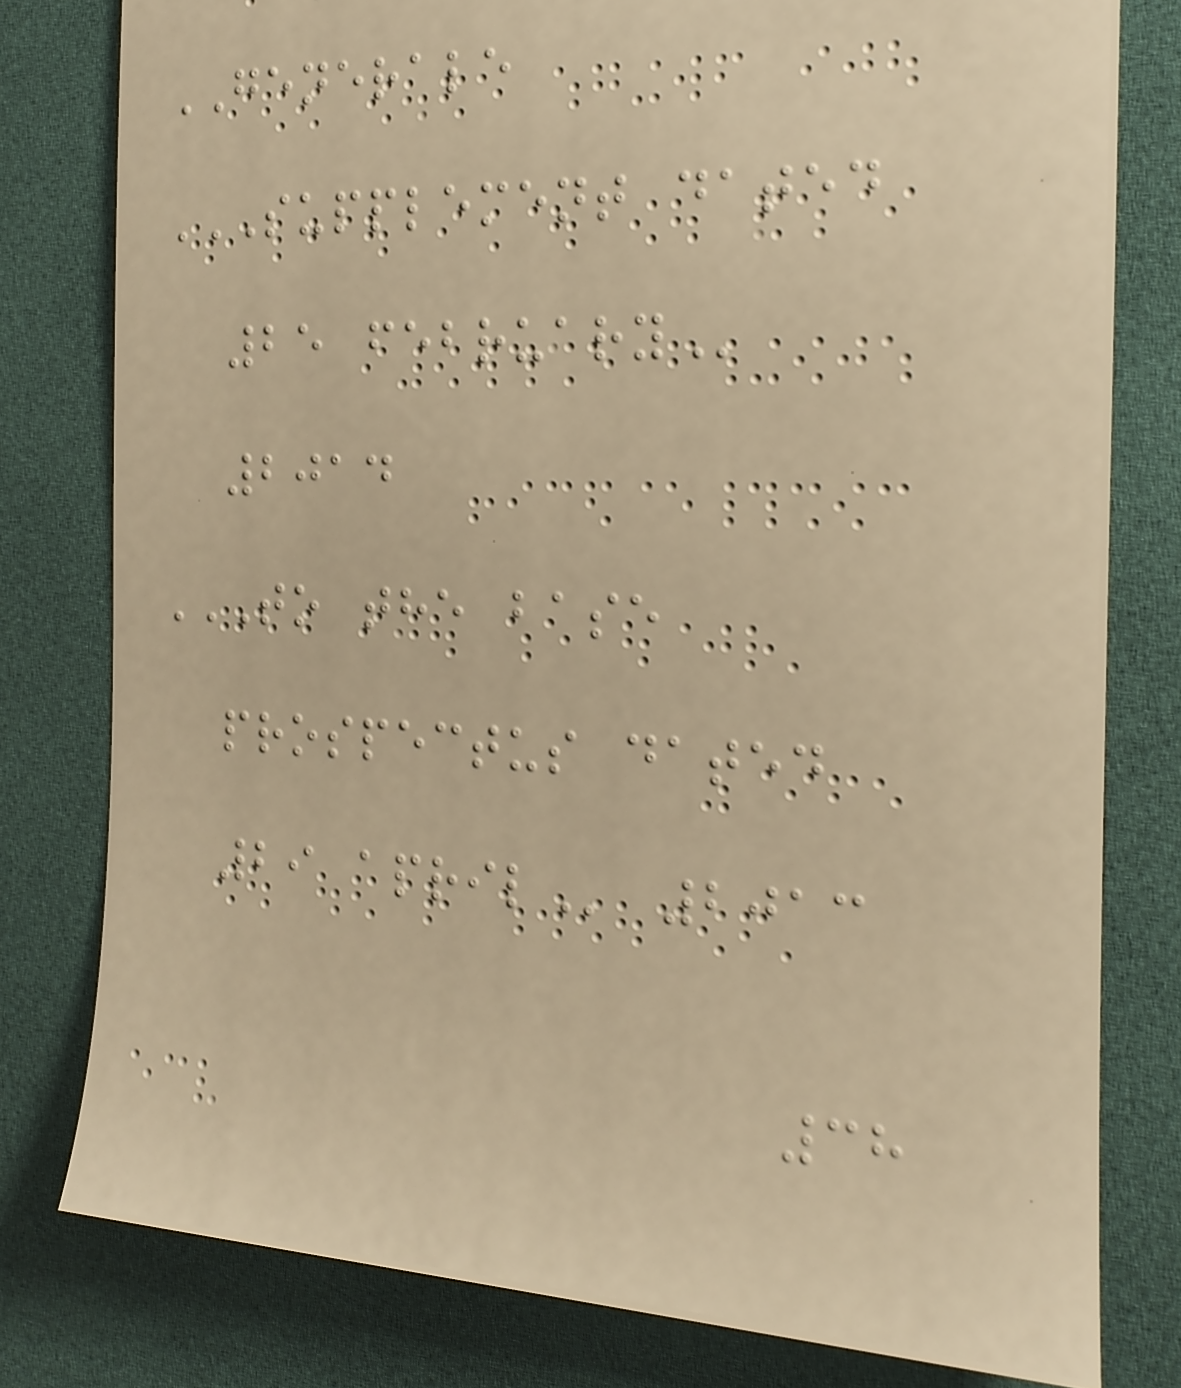GENERALE
SUPPLEMENT DATED
25 FEBRUARY
2014
TO THE BASE
PROSPECTUS DATED
29 APRIL 2013
38
